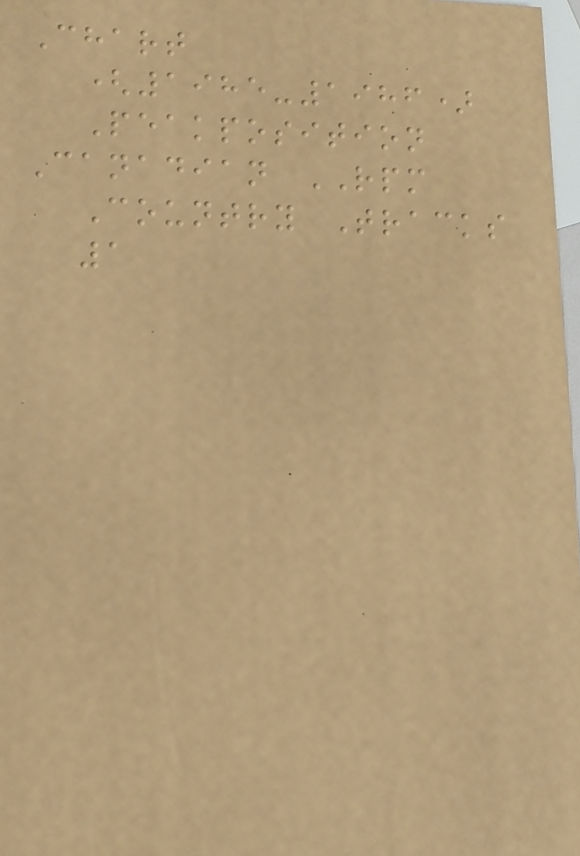Chart
(1985-1986)
Peakposition
Canadian RPM
Country Tracks
1
